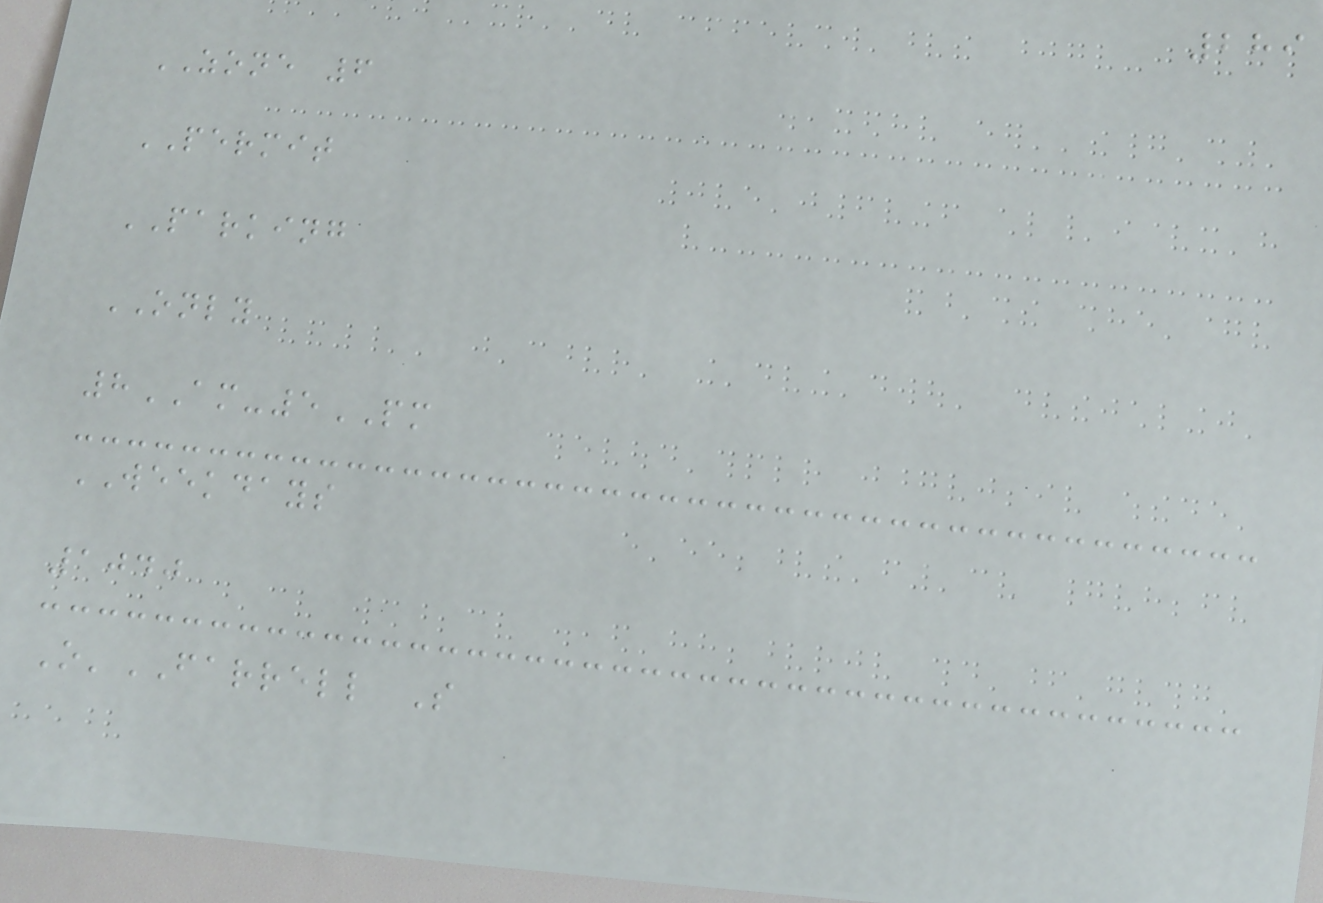289
ZONE 6
PERMIT
PARKING
ONLY
8AM-5PM
WEEKDAYS
1040
O'FARRELL S
